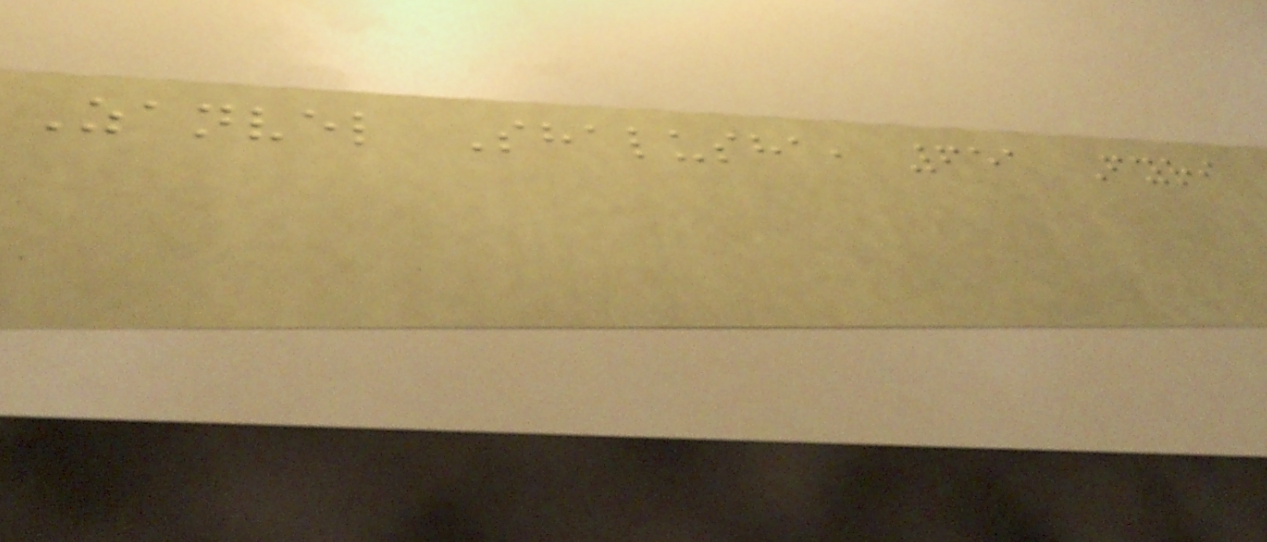Zanvel Shalusha, 651 Fyri
